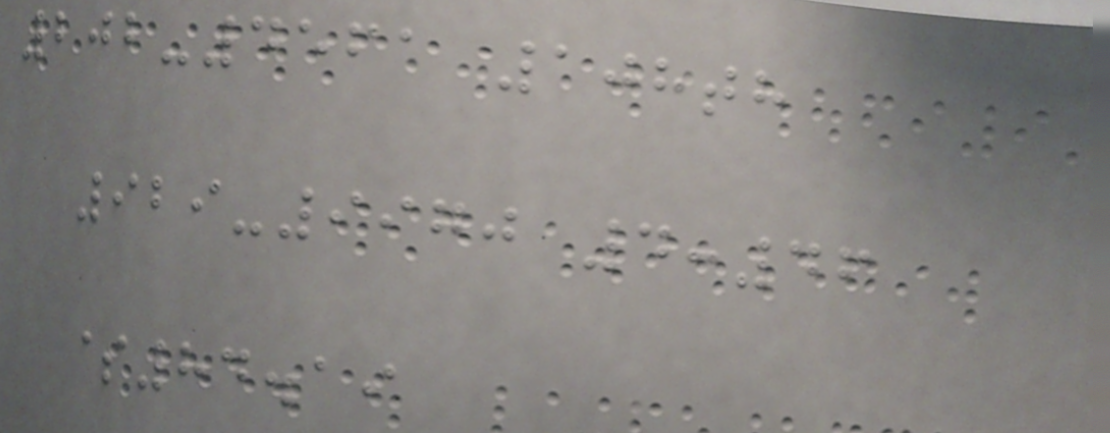202-4561 108th
929-9970 4:46
$84.19
